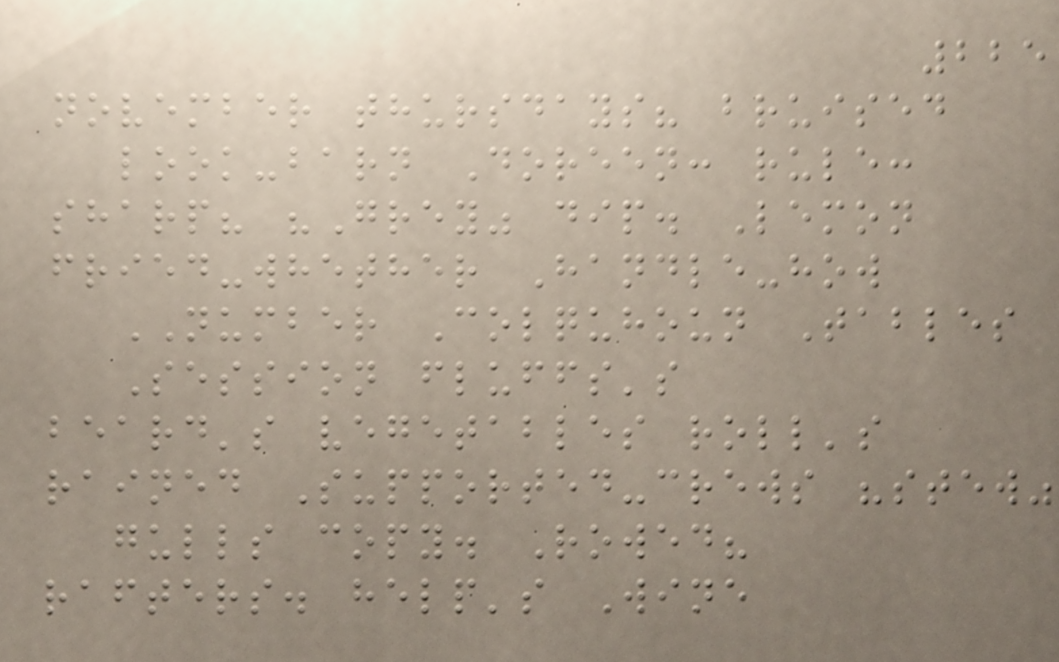225
november thursdays? bruised
look-barn Doreen: rule:
sharp? "Grey" dip. Lemon
fried-whether Handle-how
NUMBER Colquhoun Tables
Session fluffs's
beard's vegetables roll's
rained Supported-crews "stew"
gulls copy. Rowed?
rafters. help's Wine
